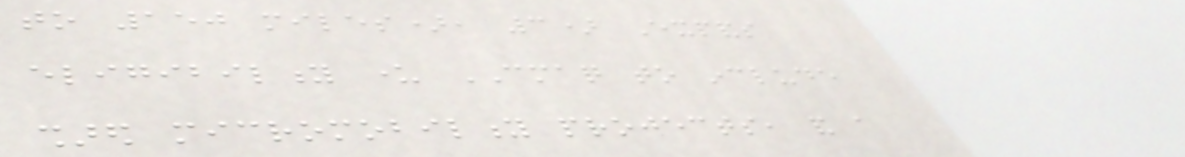to 150 miles), 3) Expands
eligibility under CMAQ to include
shared micromobility projects, and a
